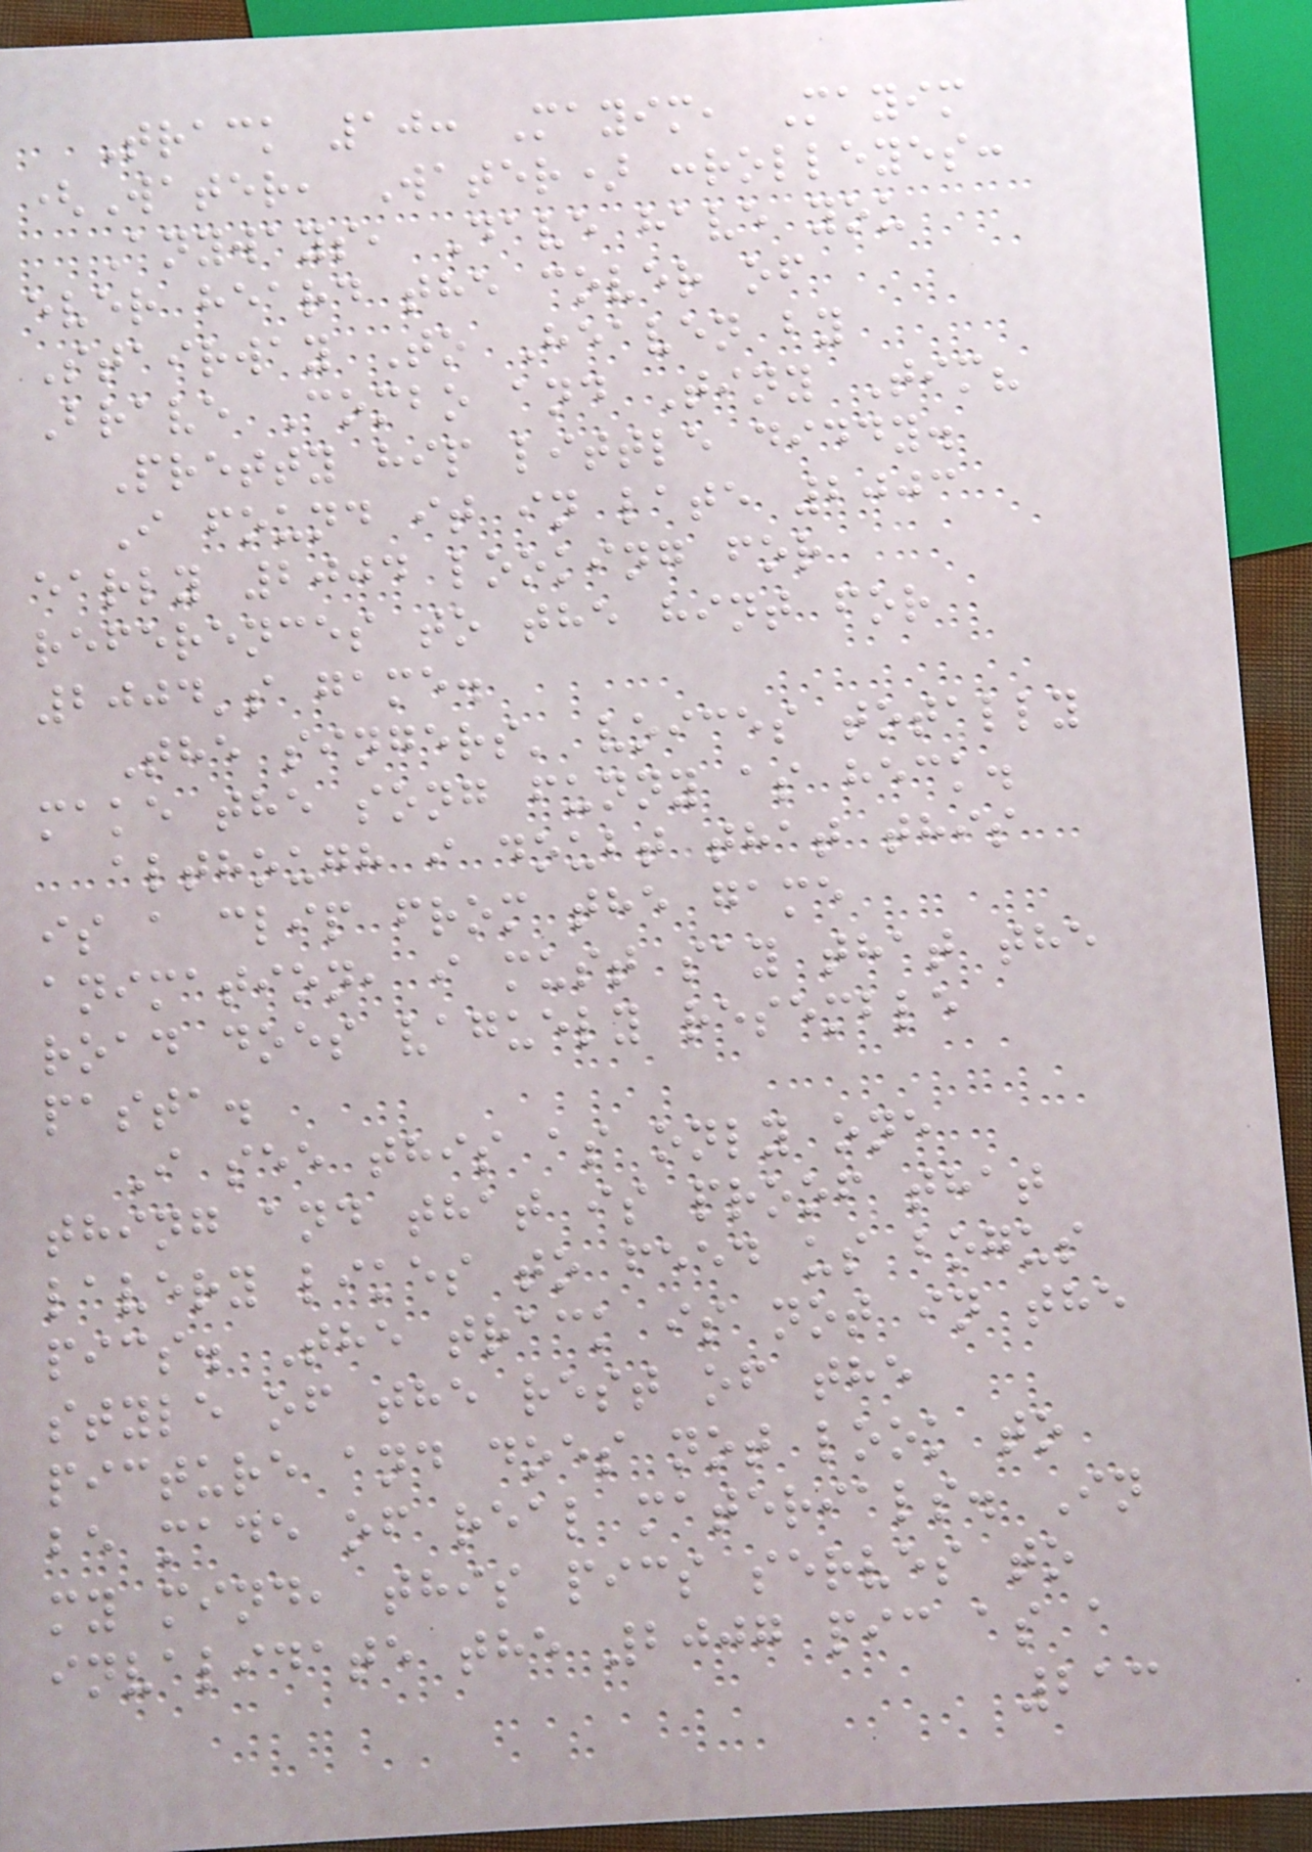Track 10: Mayim, Mayim
(Water, Water) :rolleyes:
Anyways, Dave have you
ever heard the cover of
Stairway To Heaven by
Brave Combo and Tiny Tim?
Pretty hip little diddy.
I found it in late 2003
early 2004 looking for
references to the hint for
2004's game.
The singers' voices totally
make the song funny as heck.
although i doubt that this
is a clip from the game
animation, i must say that the
road does vaguely resemble
pasta.
I see this as only one
thing and that is proof that
lavery likes to feed us bogus
pics. The track is not in the
style of the rest of the
picture and does not look to
be made of real materials. In
my mind, this pics serves to
invalidate the 2007 pic as a
213
